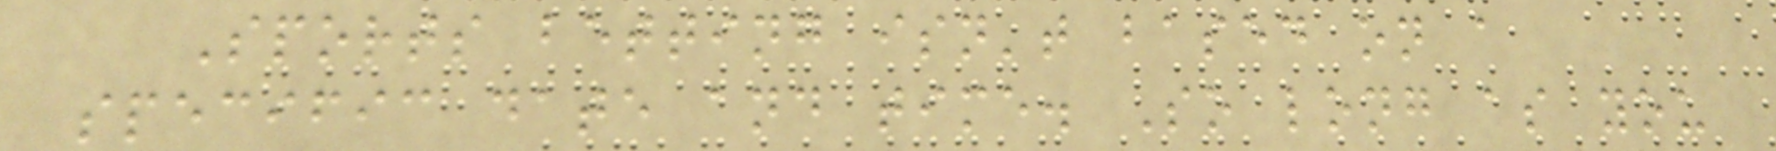Sports betting isn't based on a
specific date and time. So long as you
